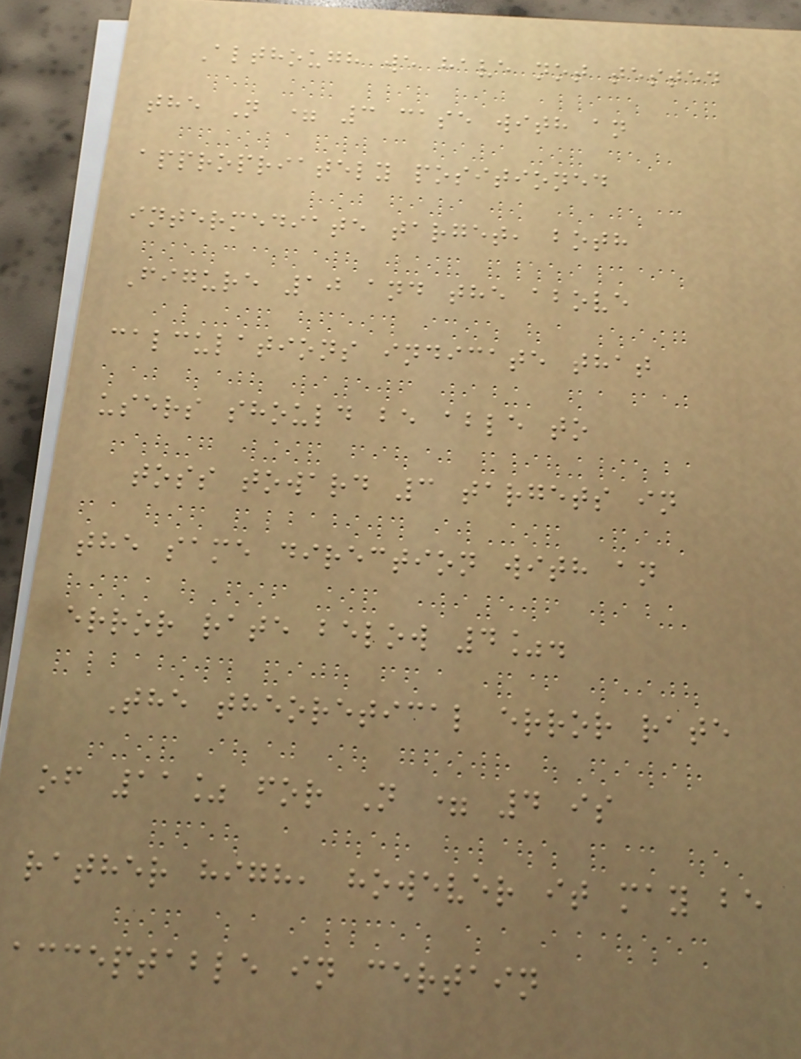Although we have not tested
the N = 3 case with an
appropriately positioned
intermediate target, both
Figure 10 and the above
calculations indicate that
users should be able to
toss toward 3 targets in
the same direction with an
error rate below 4%.
The theoretical error rate
of 11% for N = 4 is
rather high, however it may be
acceptable in certain
